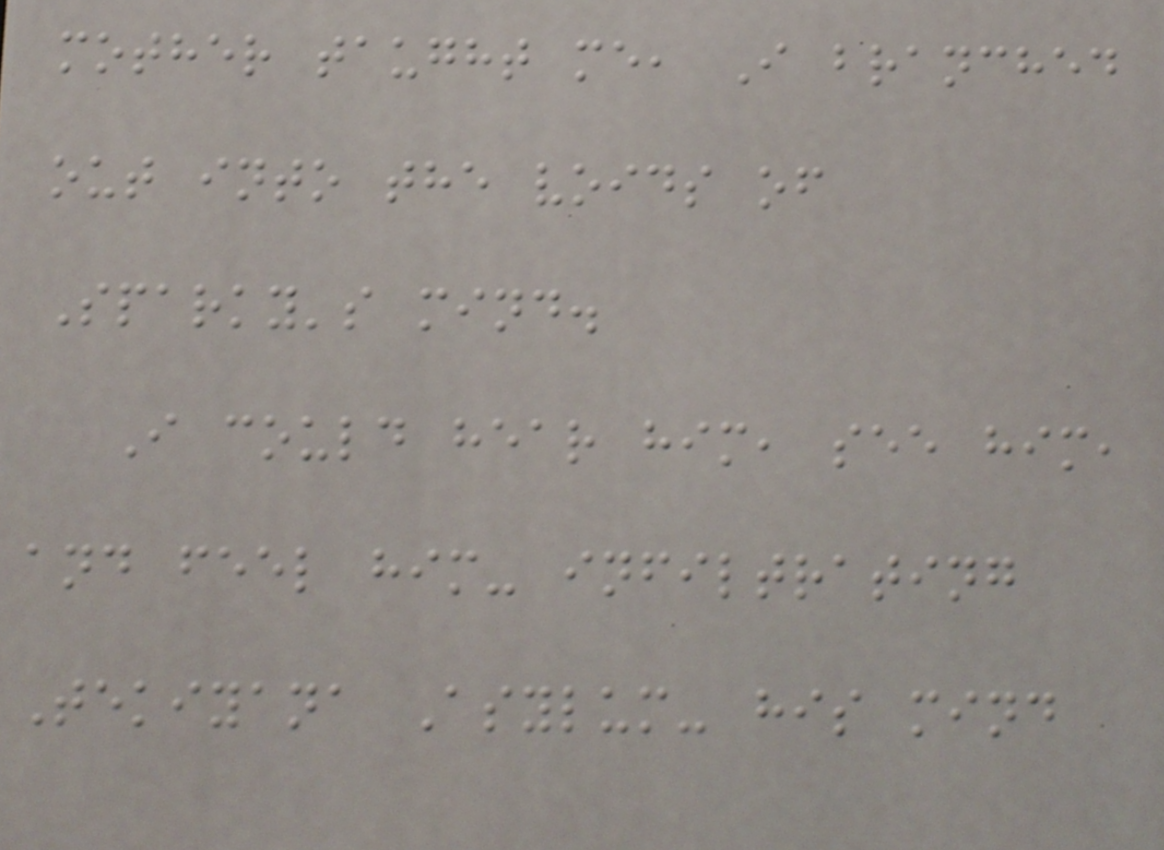mother taught me, I branched
out into the voids of
Sparky's mind.
I could hear him, see him,
and feel him- infiltrating
Tekiyana Asylum- his mind
